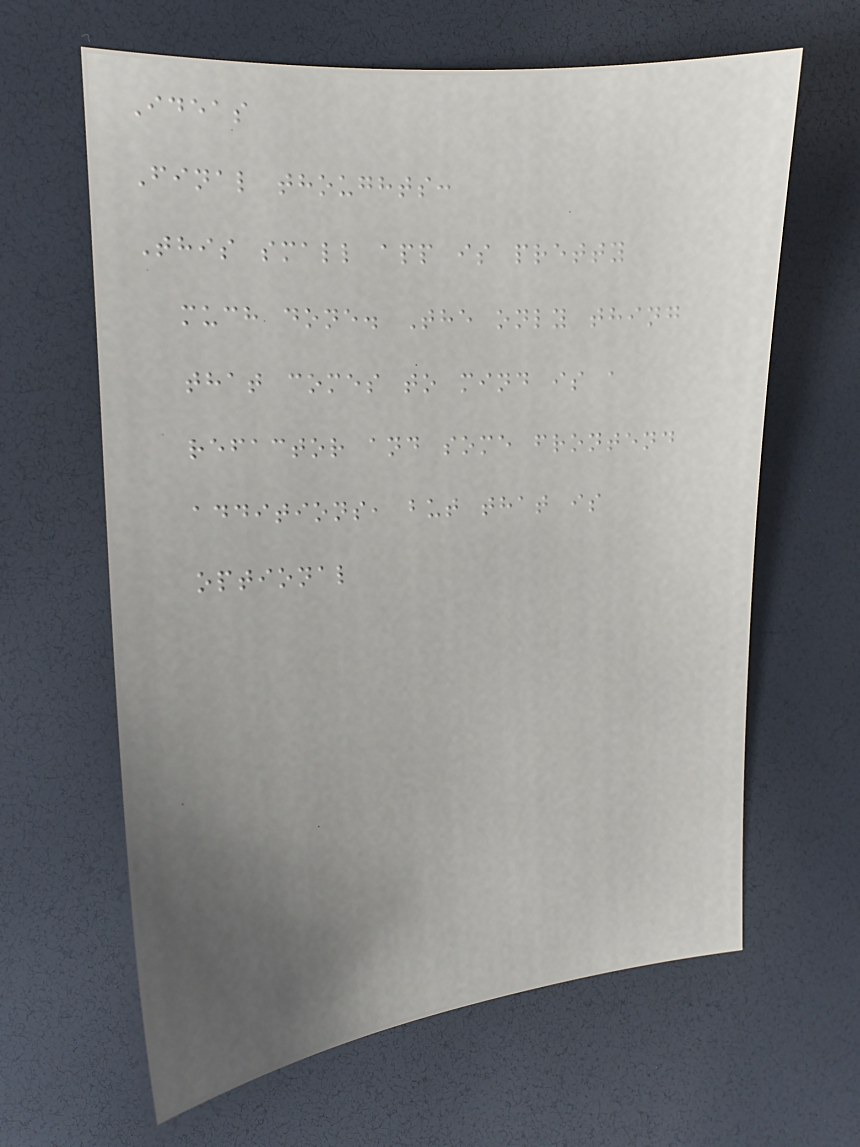Ideas
Final thoughts:
This small app is pretty
much done. The only thing
that comes to mind is a
refactor and some frontend
additions, but that is
optional
